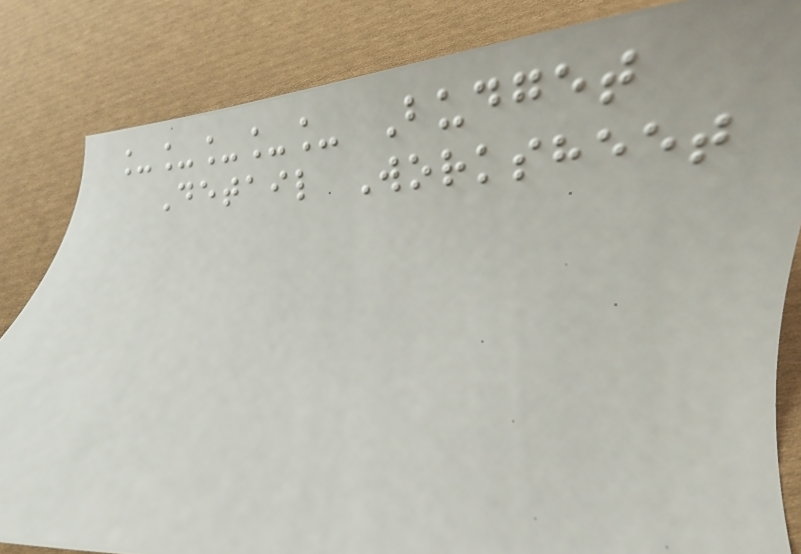_____ Budget
Detail Worksheet
